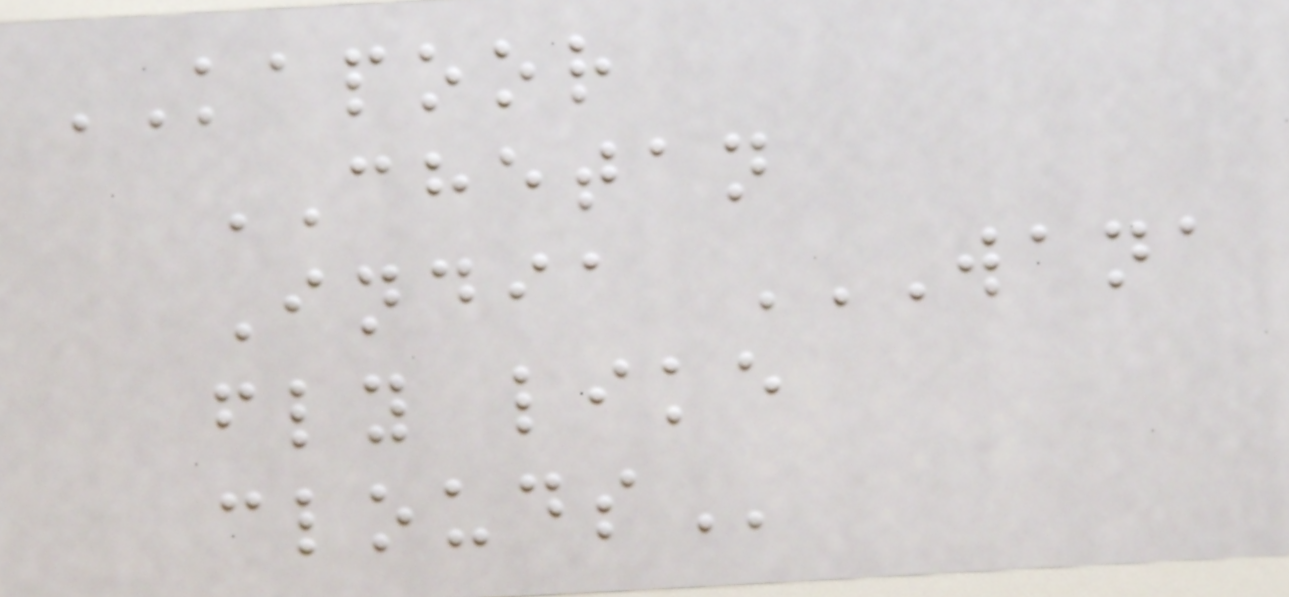KAPOOR
CHETAN
India WANA
FLY LIKE
CLOUDS
